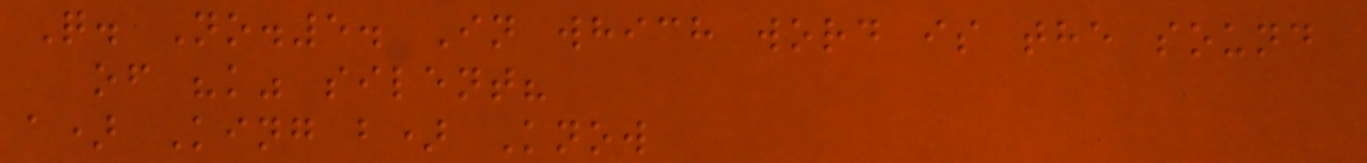Q. No.5. In which word is the sound
of "k" silent?
a) King b) Know
